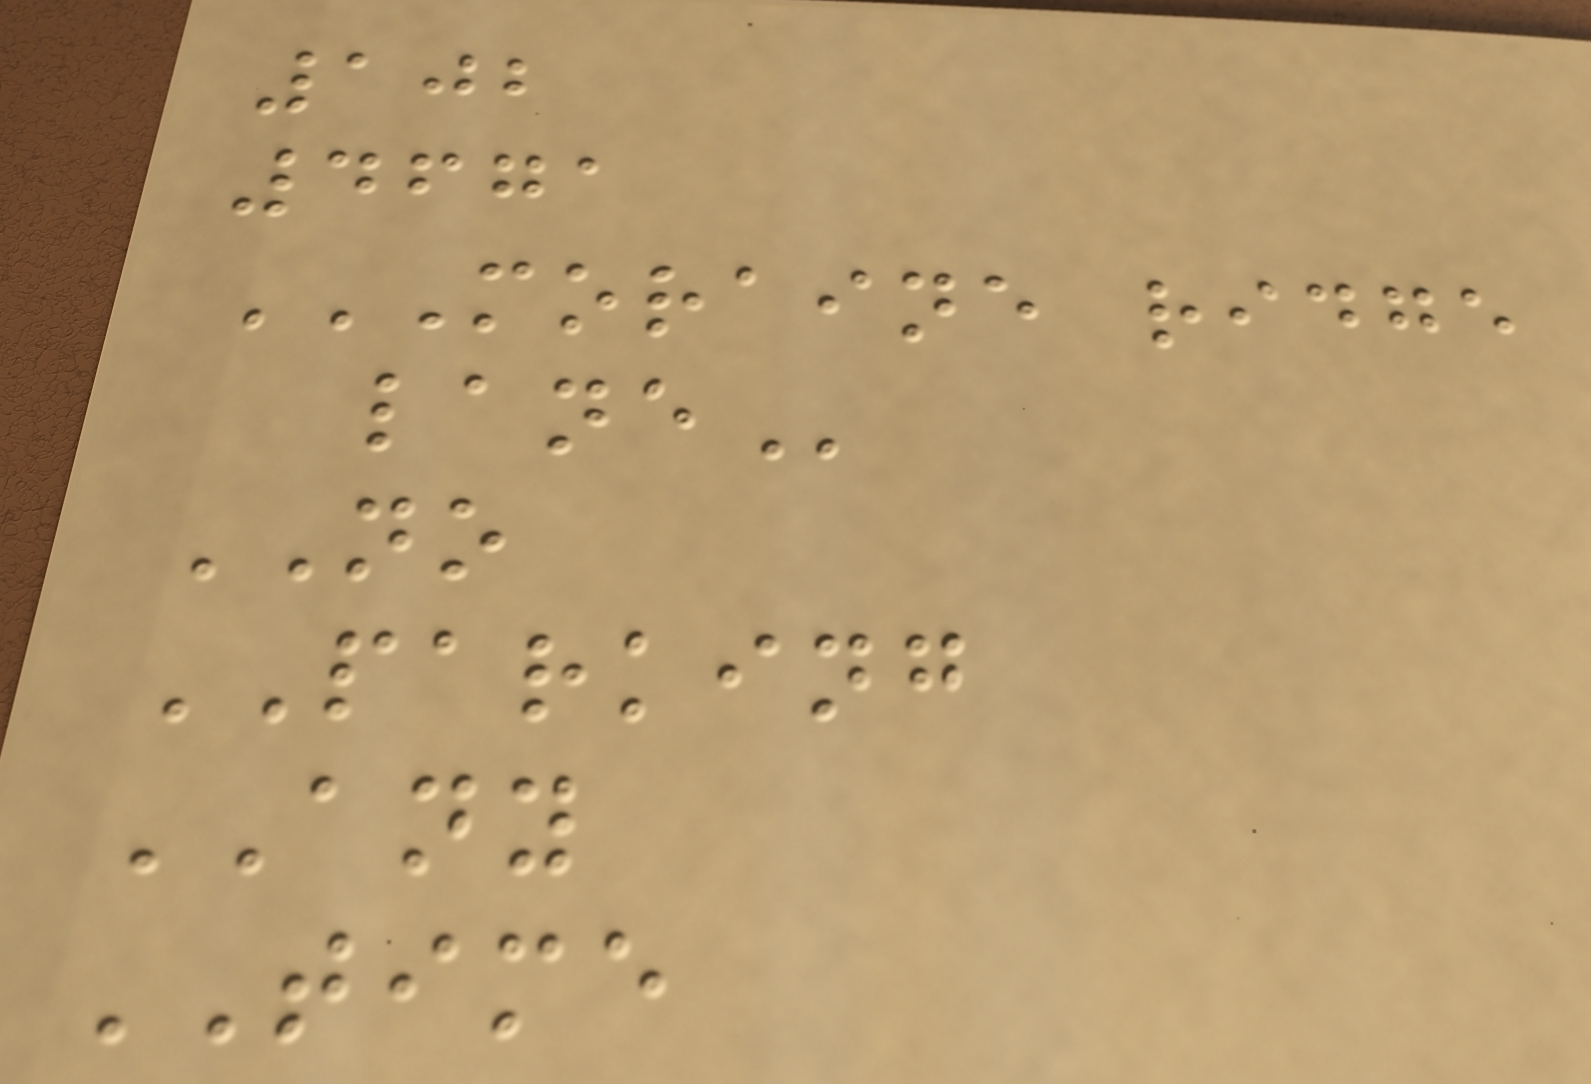102
4671
MORAINE RIDGE
LANE
NO
PARKING
ANY
TIME
